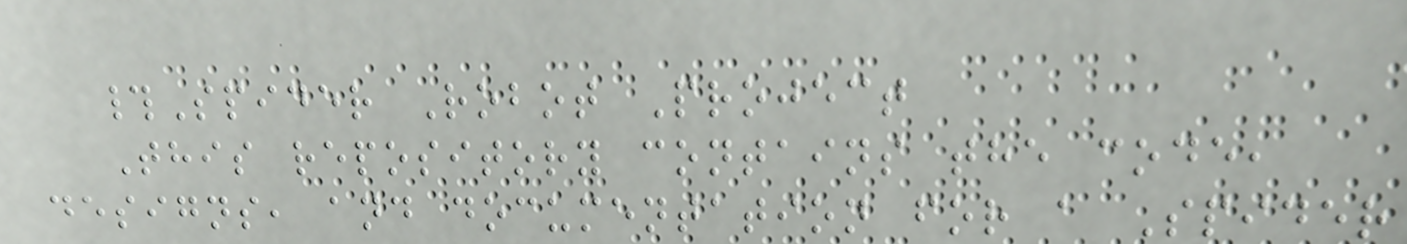#Spider Robot Project
This repository contains the code,
designs, and documentation for a Spider
